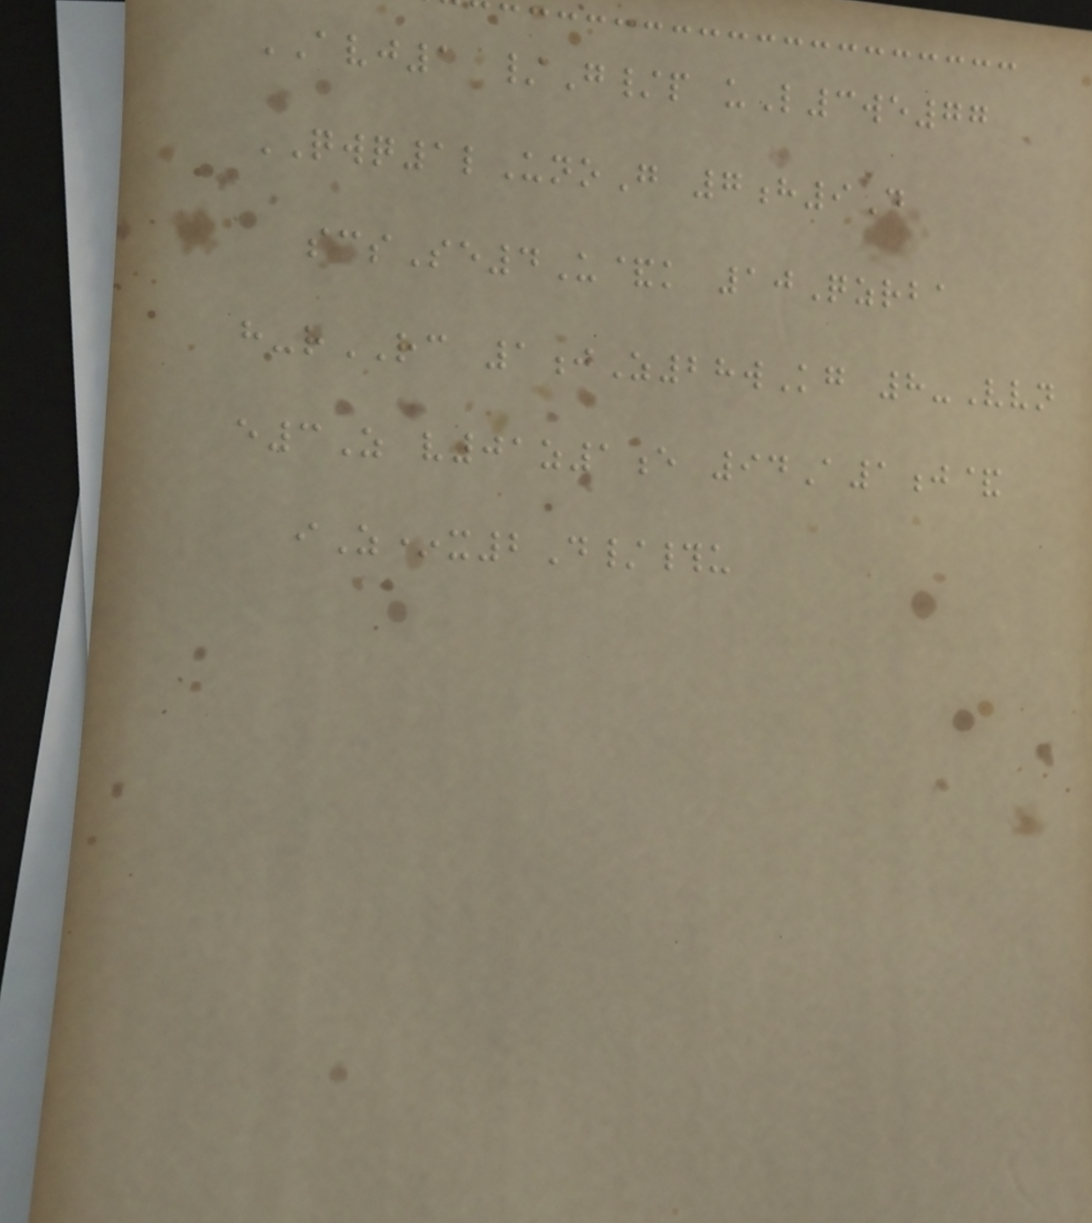AVJ1 /G/p uL3we77
QWQ1lUnoG 7h9D
scsSe4U&k 10Qzrba
h-rRC 1jZ28wKg 8-Vvn
e3Z v01z1e 94A1j&
iZ*x2D/#u
